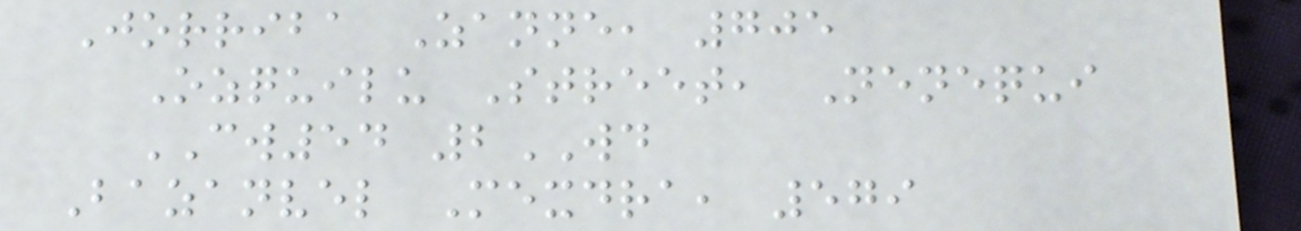Jorriba Zanne, 705
Ozquilu Street, Nenequi
CW54 2WD
Bazanvel Mexdra, 579
